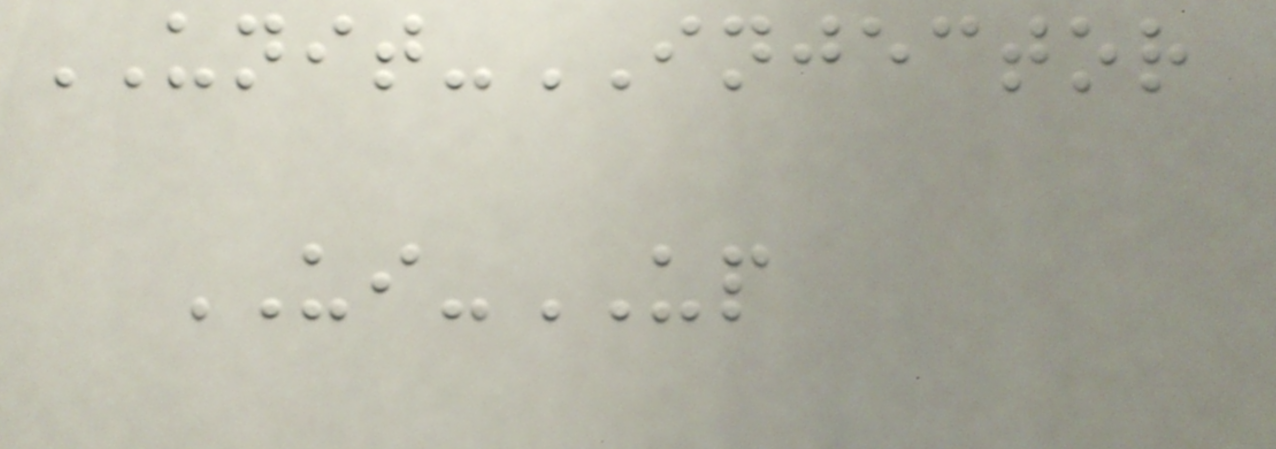UNIT-INJECTOR
UI-UP
